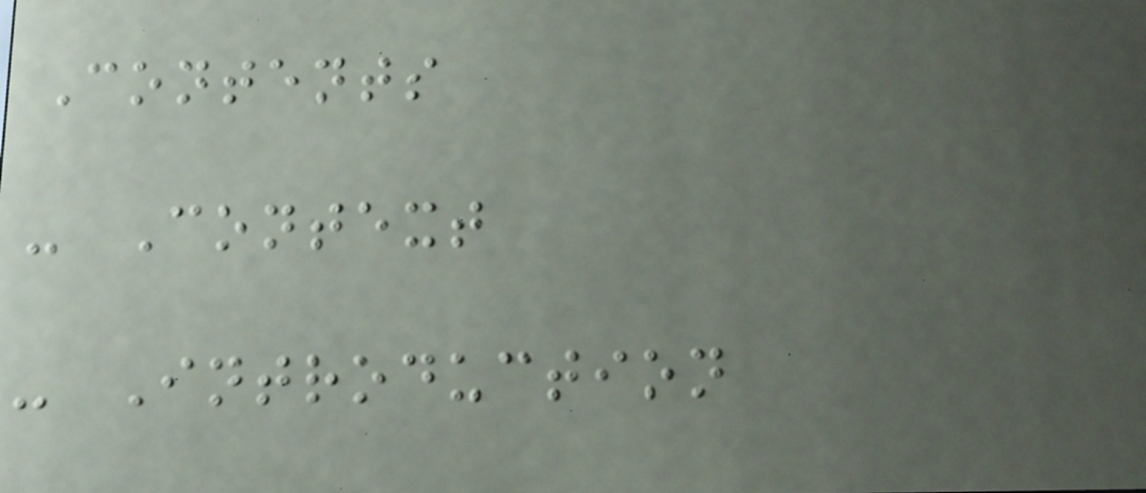Contents
- Context
- Introduction
